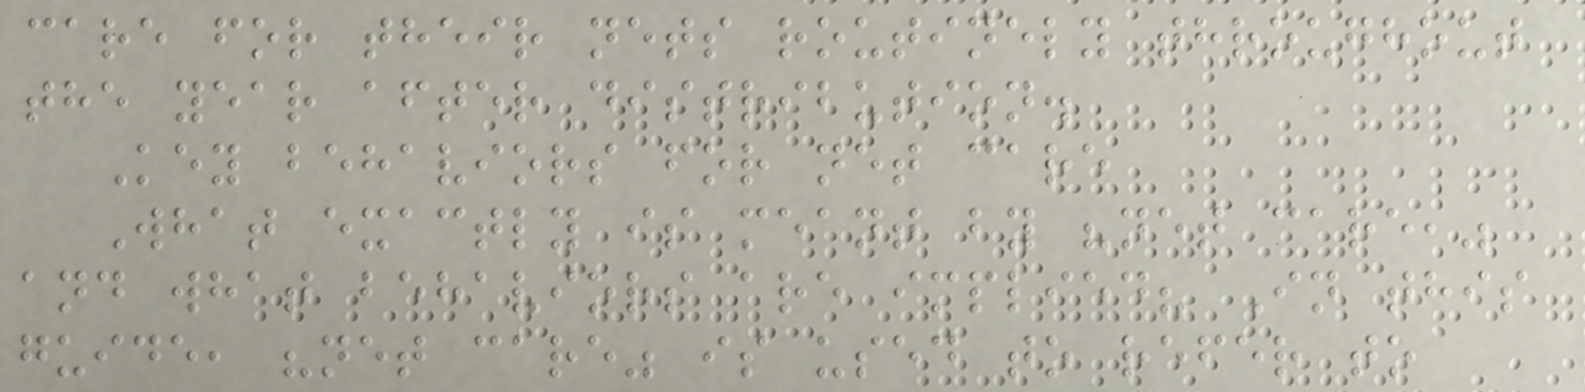care for their nets routinely throughout
the year after distribution.
Key behaviors for net care
What exactly is meant by "net care,"
and what behaviors are implied? In this
guide, "net care" is used to refer to
